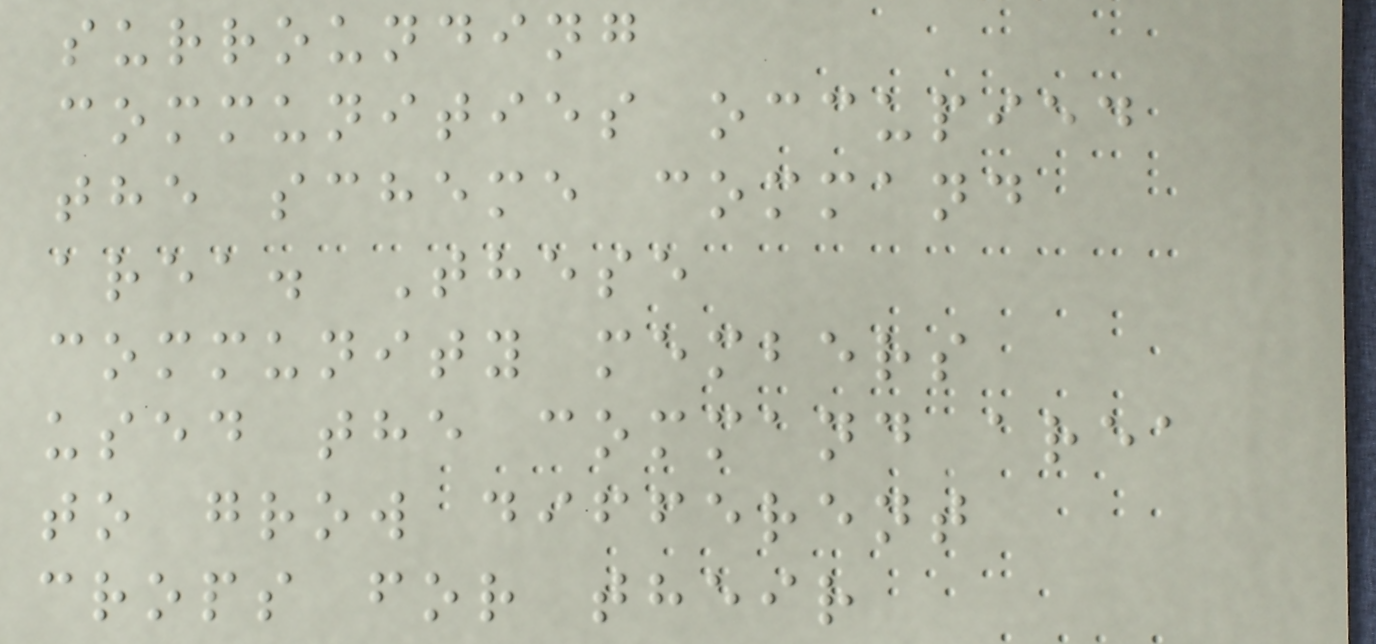surrounding
communities occupied
the scheme command
area. These
community members
used the command area
to grow different
crops for their
